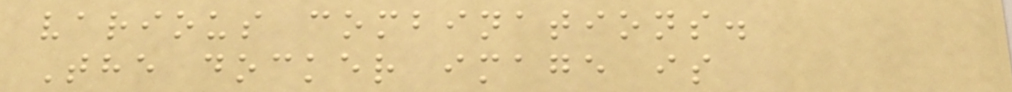various combinations.
The docker image is
